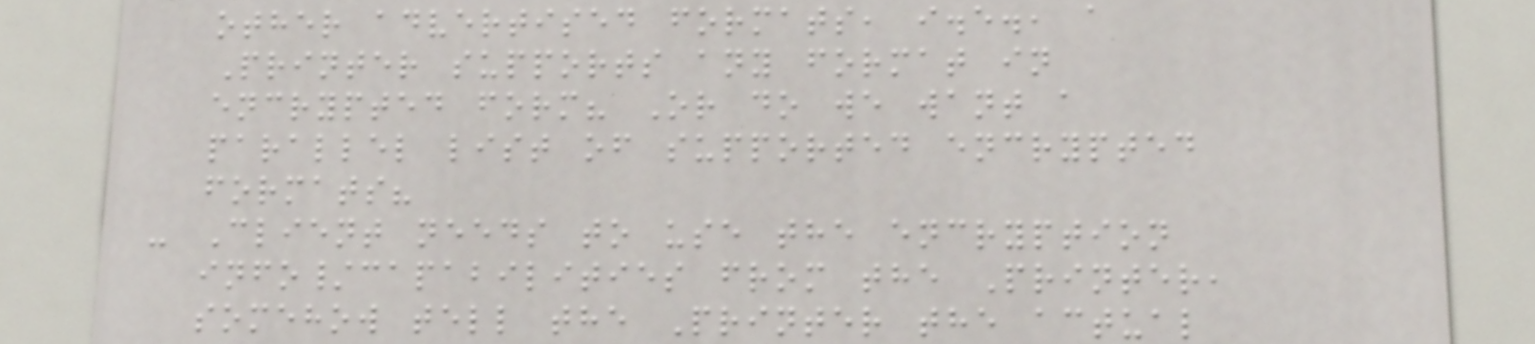other advertised formats, i.e., a
Printer supports any format in
encrypted form? Or do we want a
parallel list of supported encrypted
formats?
- Client needs to use the encryption
info/capabilities from the Printer,
somehow tell the Printer the actual
